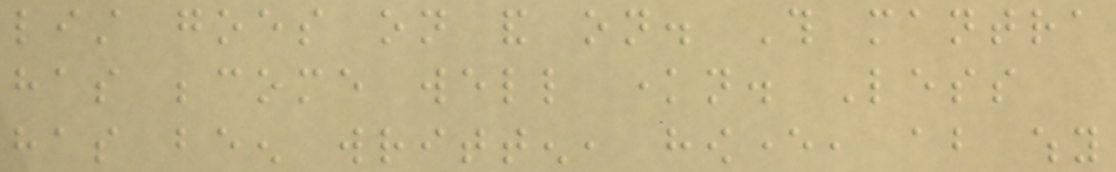list goes on and on. This mantra
has become well known. Less
has been written, however, about why
